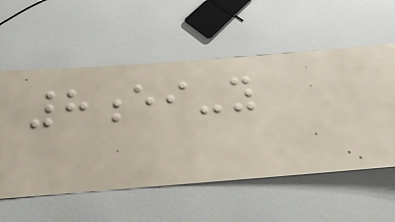8ei-y
